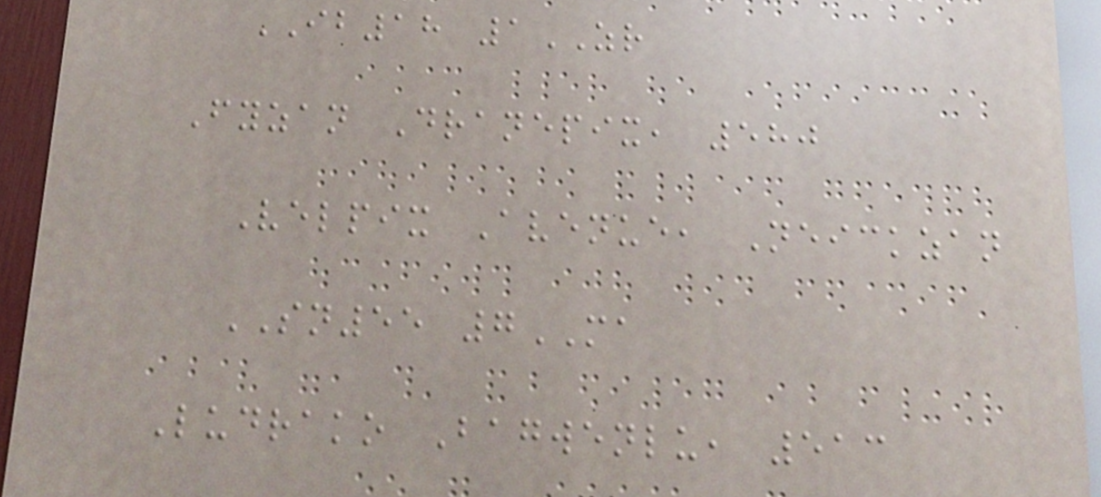IB18 1ZR
Fyzan Dranepix, 580
Velpix Avenue, Neickzan
SN55 7MA
Ludrako Bagwenlu, 513
